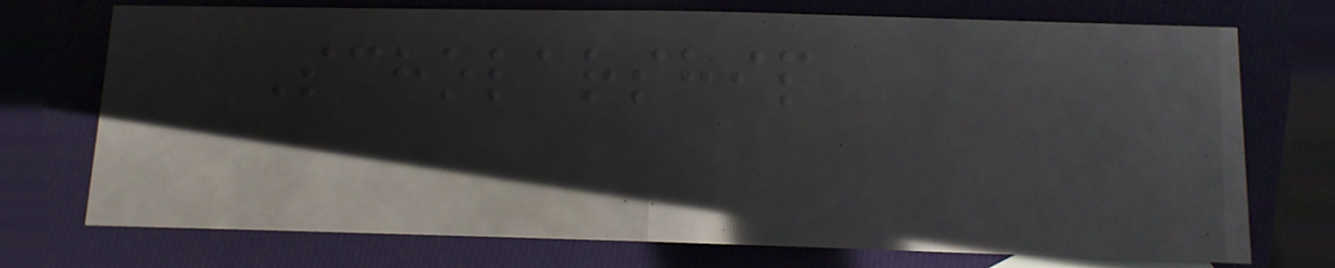Scholarship
